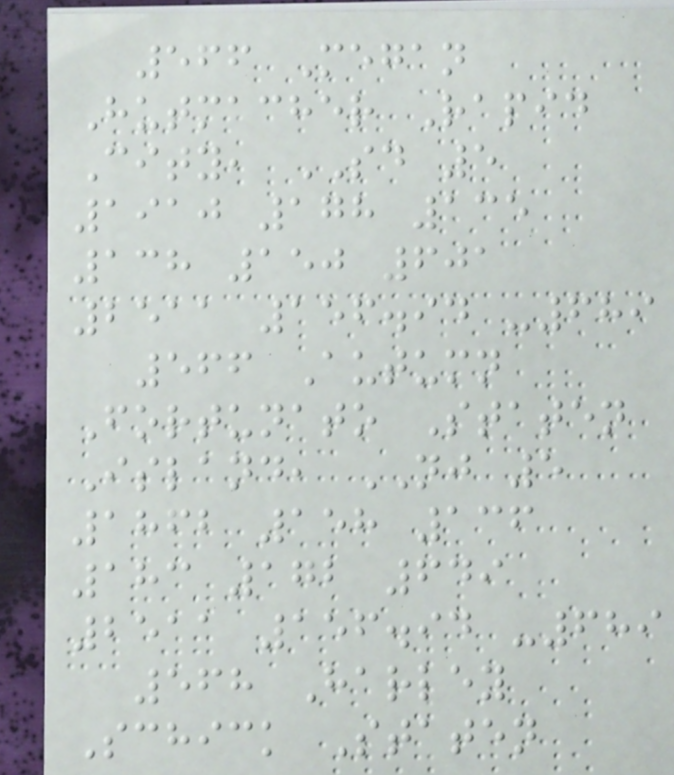566 Megan
Hutmacher Rapid
City, SD 5
1910 178 135
138 150 601
2511 156.94 -689
566 Autumn
Fortunato Staten
Island, NJ 5
1862 158 136
183 172 649
2511 156.94 -689
568 Harley
Schick Staten
